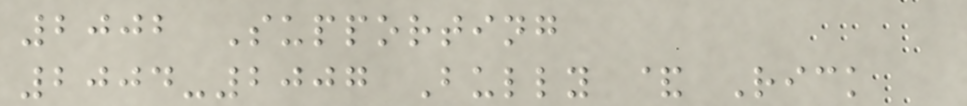2002 Supporting
2004-2007 Bully & Rick
